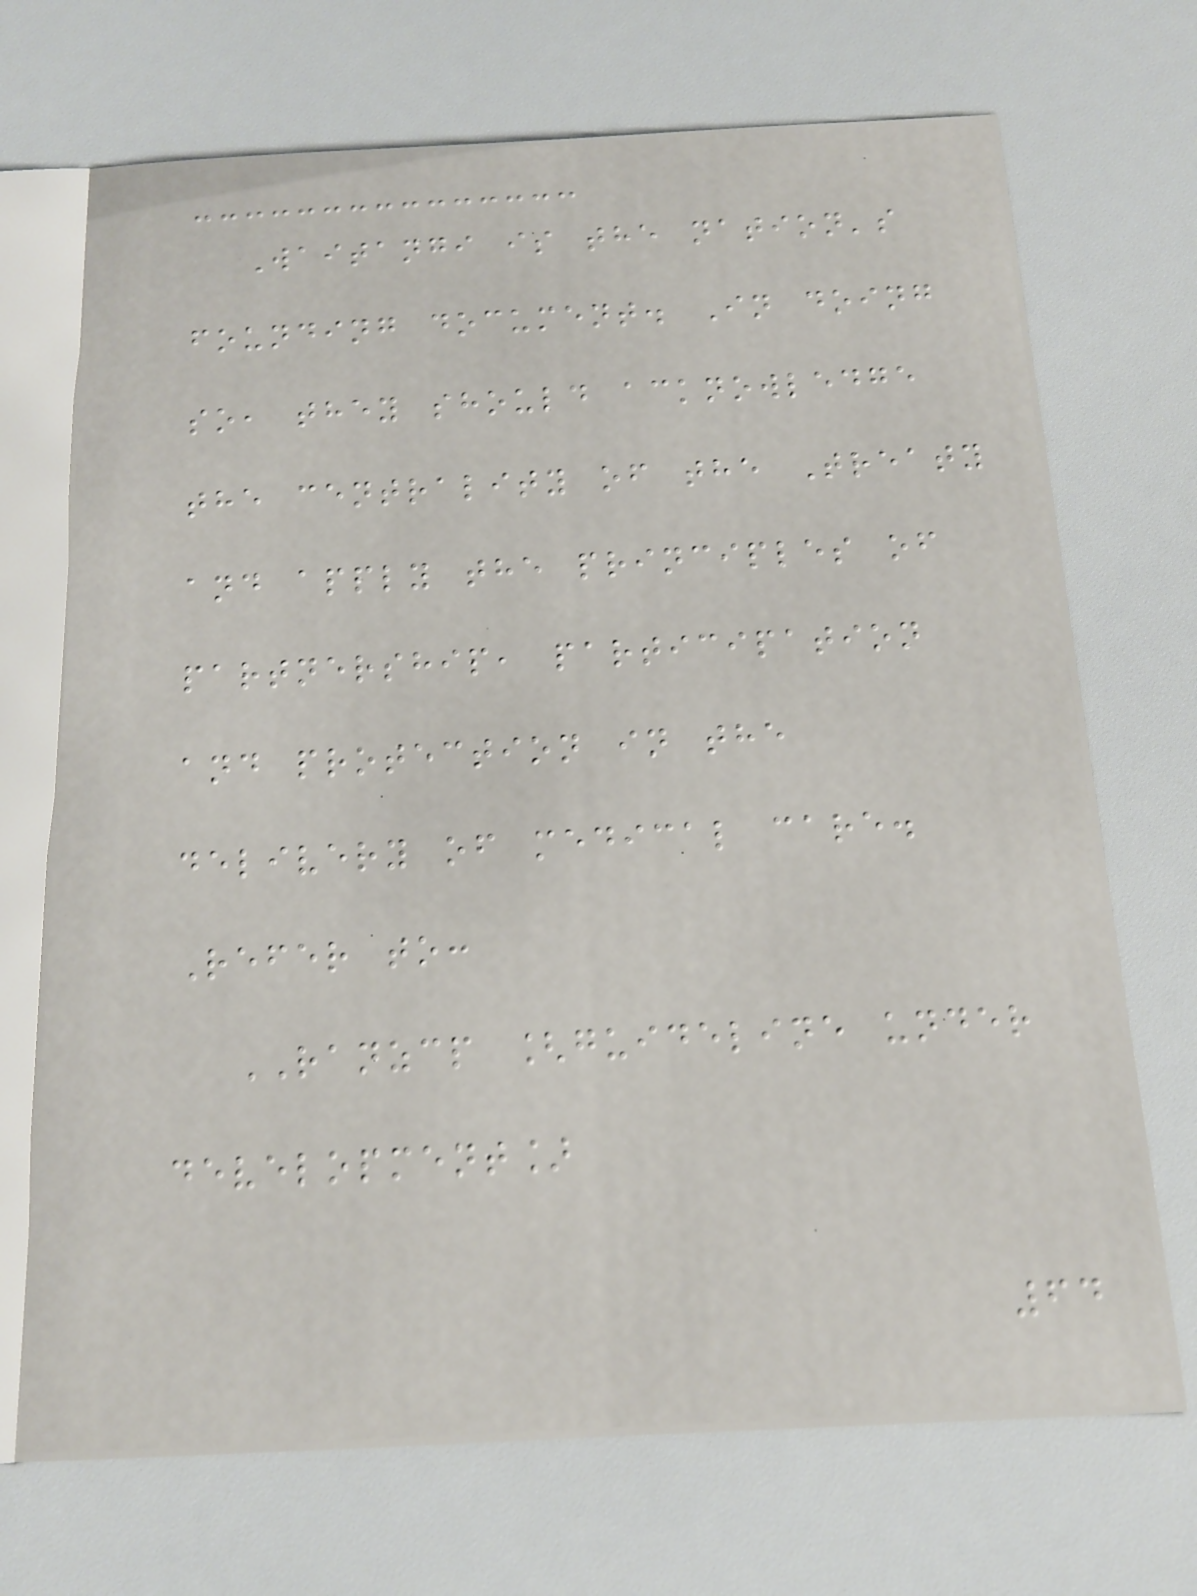Waitangi is the nation's
founding document. In doing
so, they should acknowledge
the centrality of the Treaty
and apply the principles of
partnership, participation
and protection in the
delivery of medical care.
Refer to:
RANZCP [guideline under
development]
64
